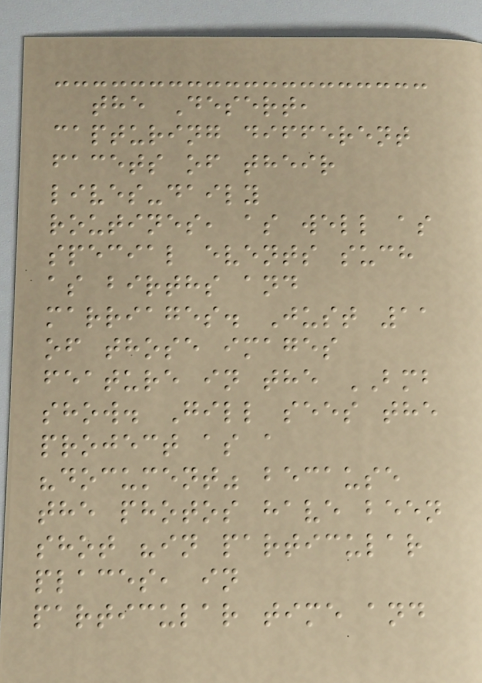the Desert,
capturing different
facets of their
lives-daily
routines, as well as
special events such
as births and
marriages. Just 11
of those images
feature in the BMB
show. Gill sees the
project as a
"document" because
the photos have been
shot "in particular
places, in
particular time and
